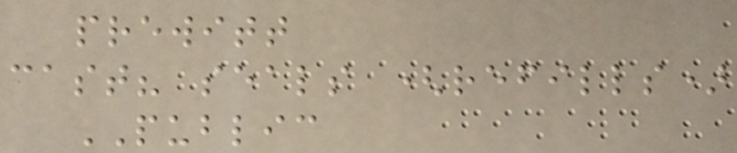prewitt
cast? seals (refills)
PUBLIC
